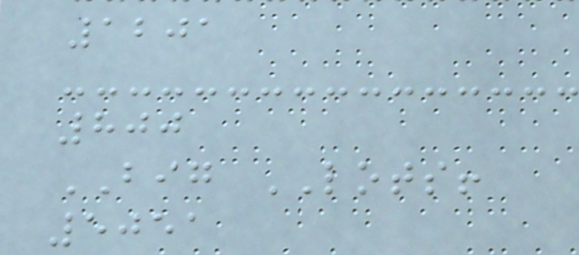1201
800
BIG LOTS!
5051
